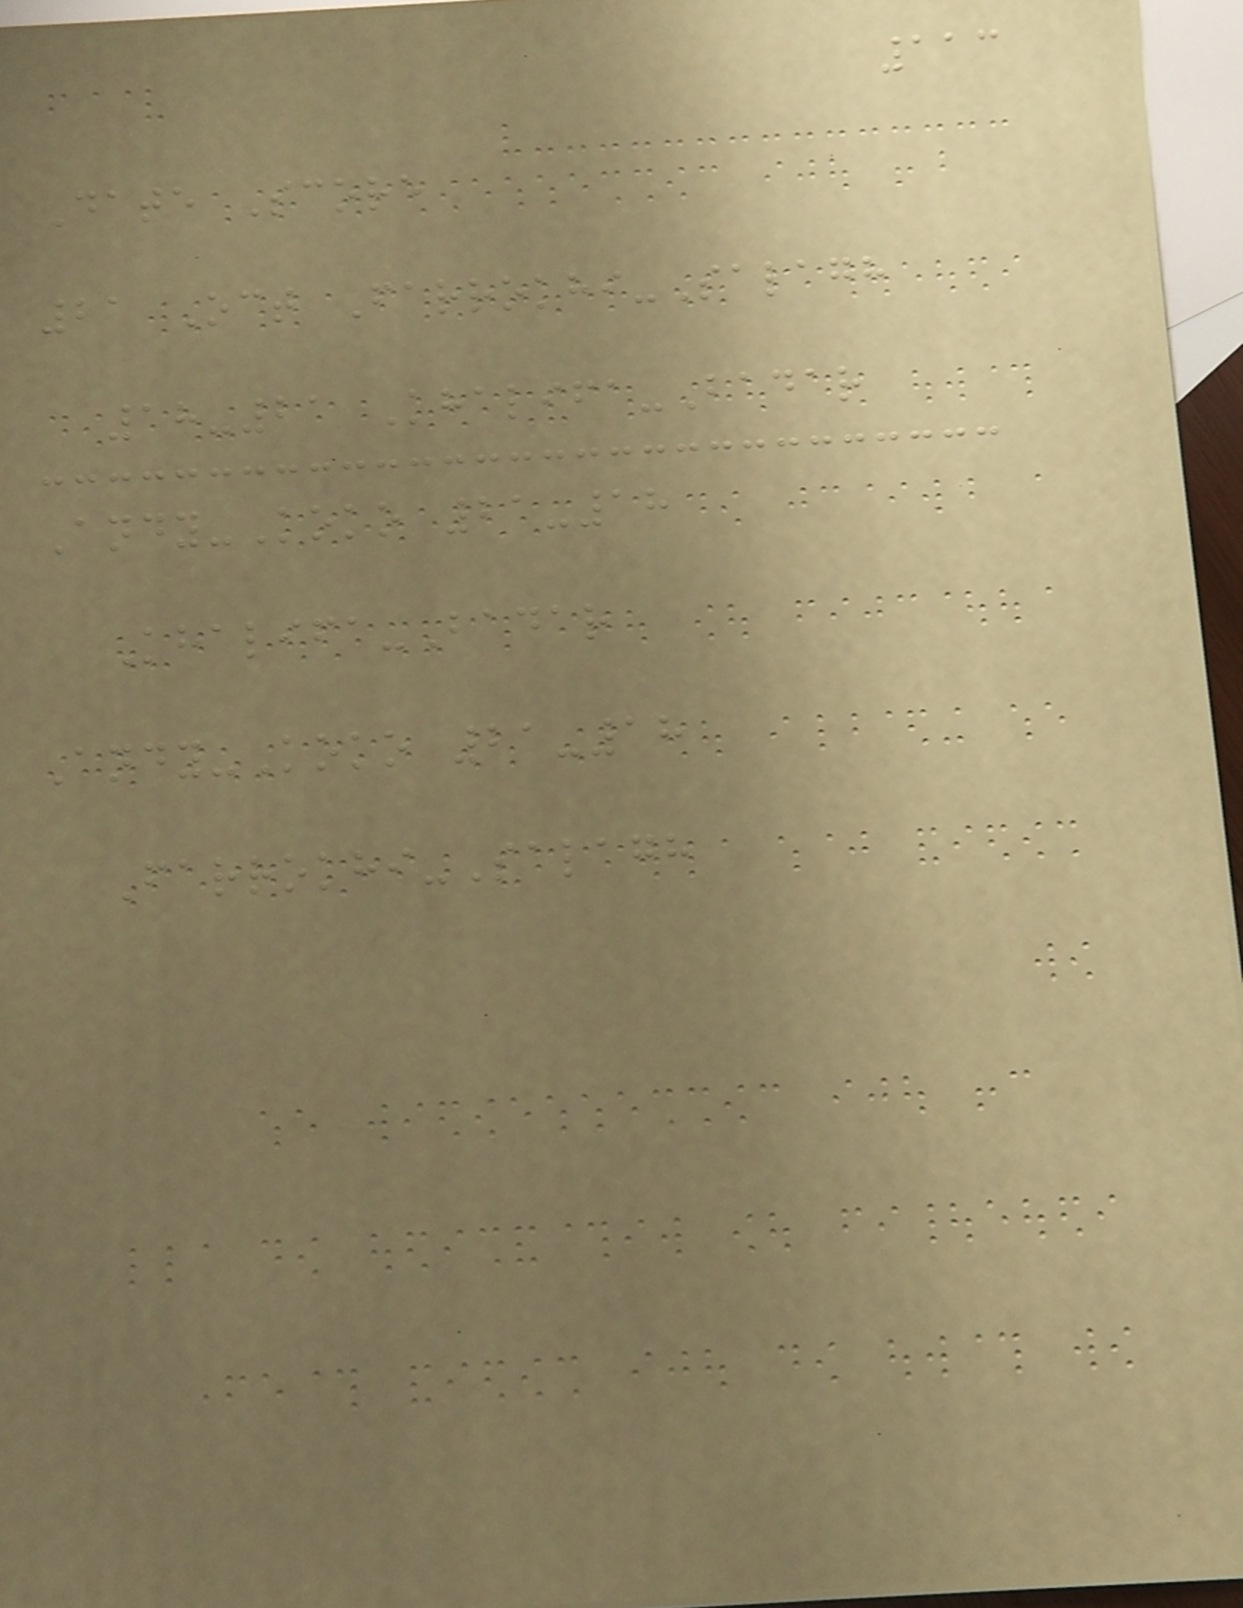113
Date Score
21 Oct Farrokhi-Salagh
18-21 Khalifa-Badar
Andy-Koko 21-18
Khalifa-Badar
Andy-Koko 21-18
Farrokhi-Salagh
